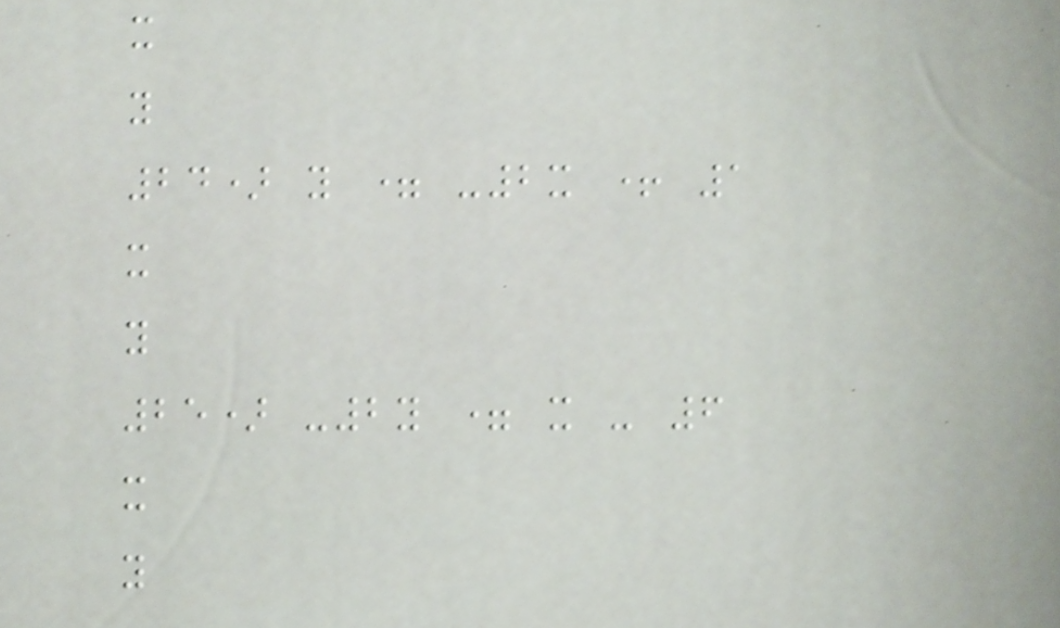x
y
24) y = -2x + 1
x
y
25) -2y = x - 6
x
y
